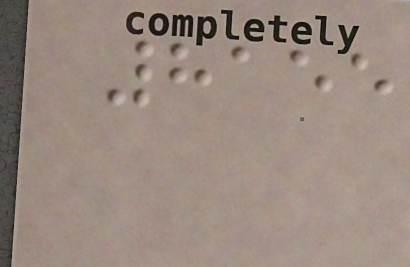8155
